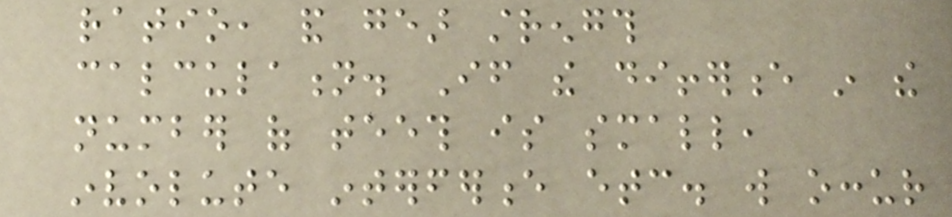ratio, and gear strength
calculation. If the difference in the
number of teeth is small,
involute interference etc. will occur
